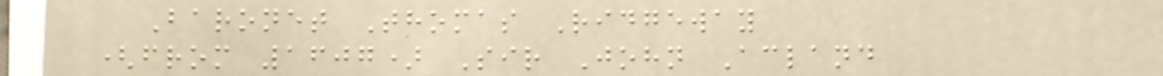Baronet Thomas Ridgeway
(from 1607) Sir John Acland
